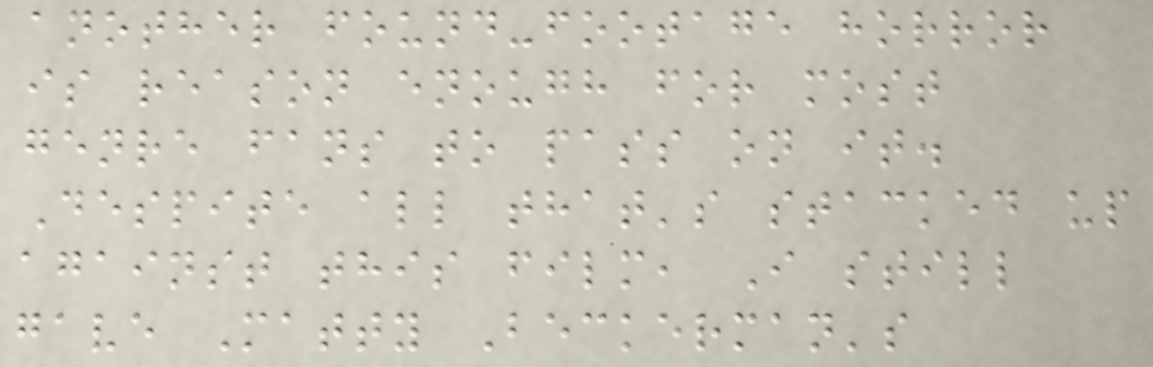another found-footage horror
is reason enough for most
genre fans to pass on it.
Despite all that's stacked up
against this film, I still
gave Matty Beckerman's
